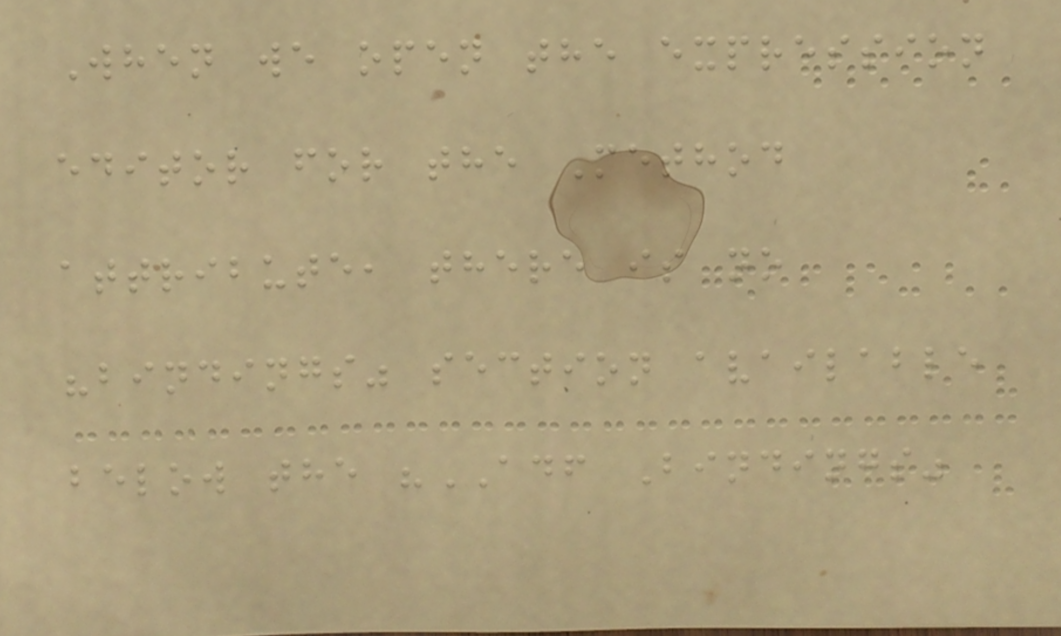When we open the expression
editor for the Method
attribute, there is no
"bindings" section available
below the "ADF Bindings"
